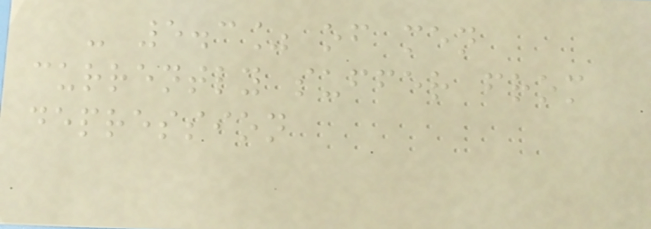- 5.3% of men
currently suffer from
depression
